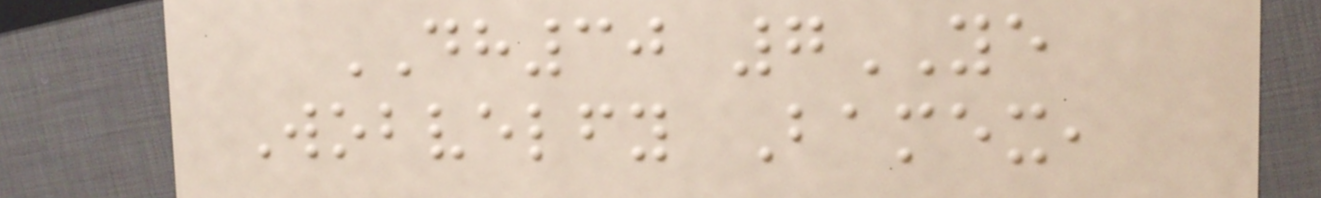DH30 7YE
Wobvelfy Bamex,
